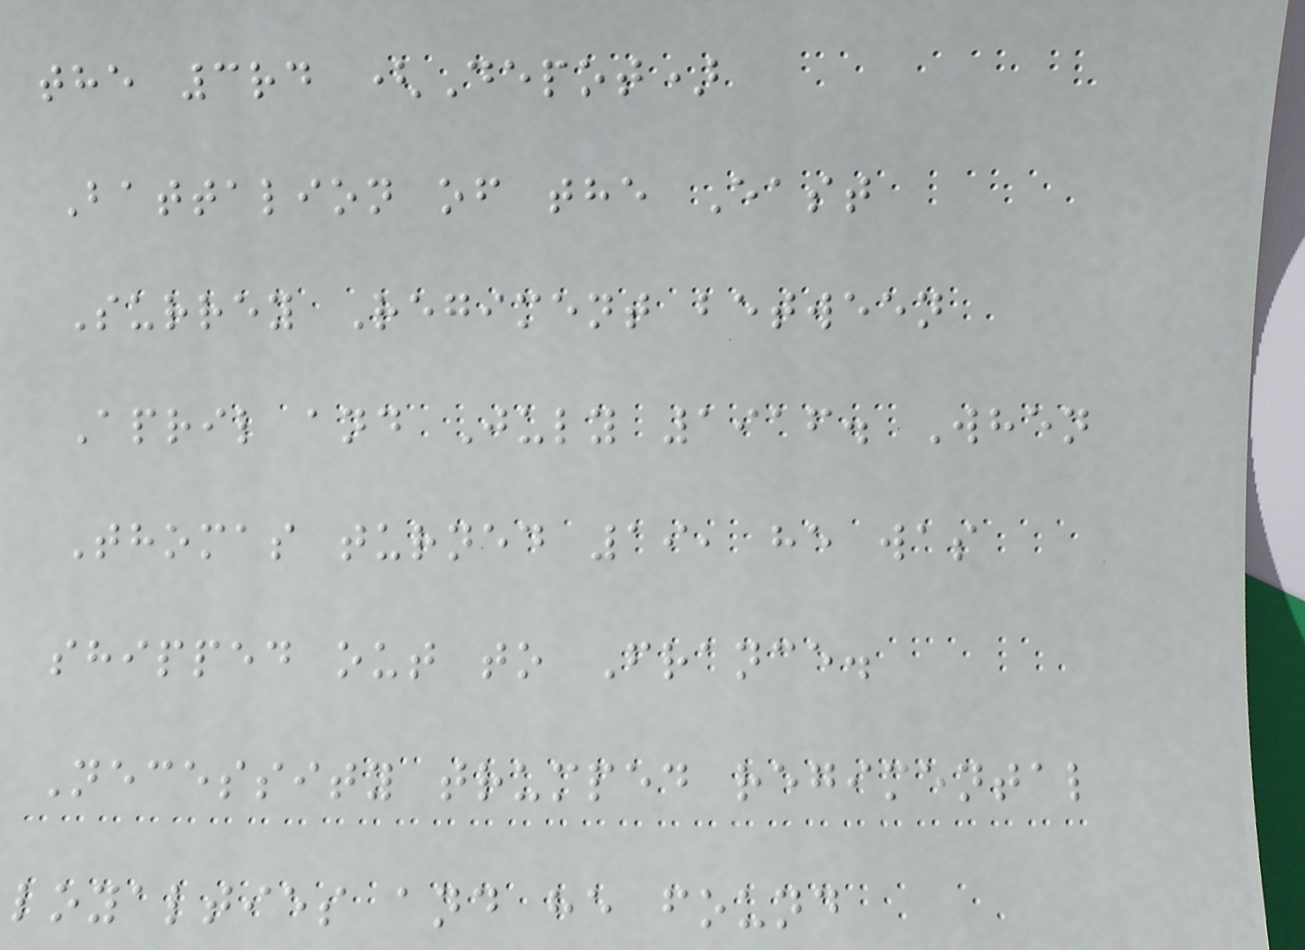the 3rd (Depot)
Battalion of the East
Surrey Regiment between
April and July 1916. When
Thomas turned 19, he was
shipped out to France.
Necessity trumped regimental
loyalties and he found
